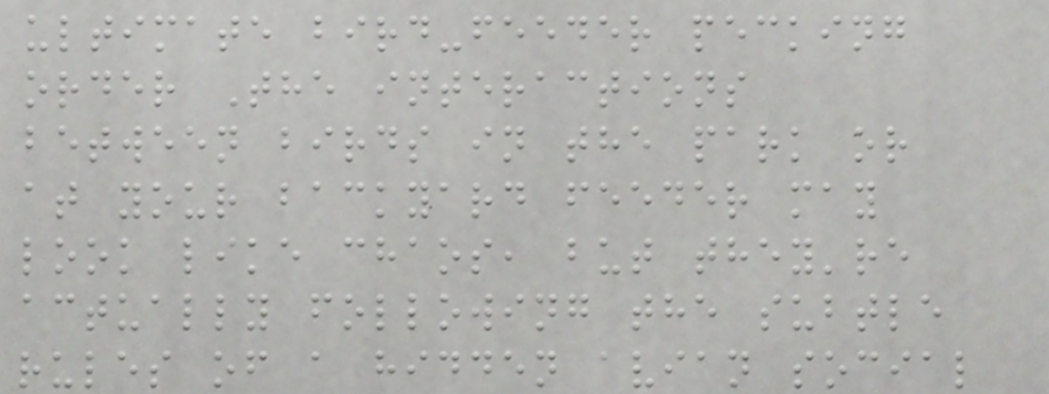ultimate bird-feeder pecking
order The interactions
between birds in the park or
at your backyard feeder may
look like chaos, but they're
actually following the subtle
rules of a hidden avian social
